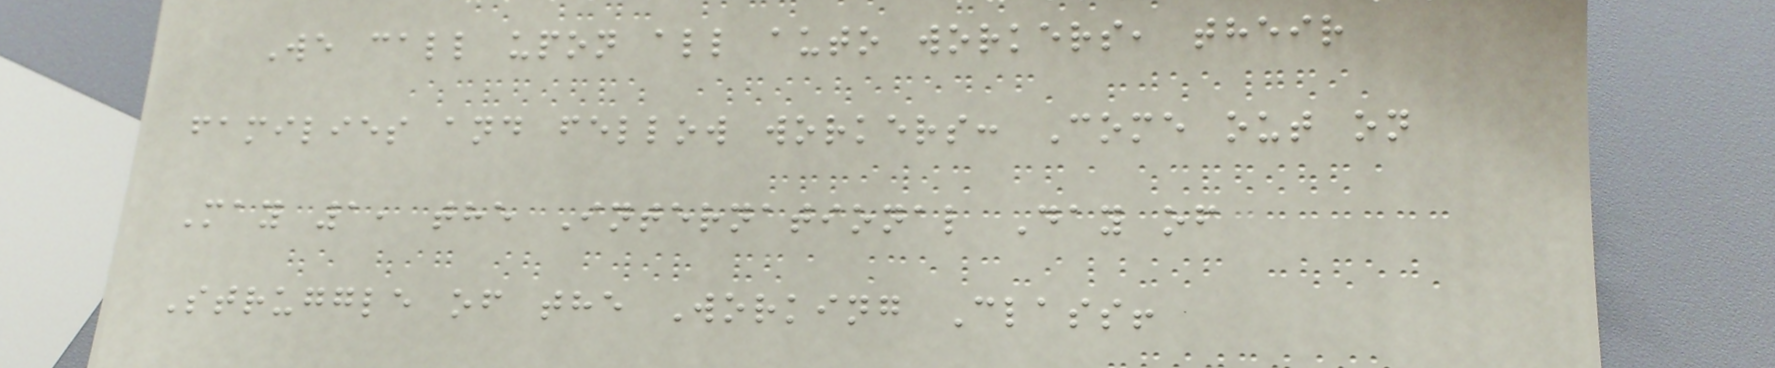We call upon all auto workers, their
families and fellow workers: Come out on
May 1, the International Day of
Struggle of the Working Class!
